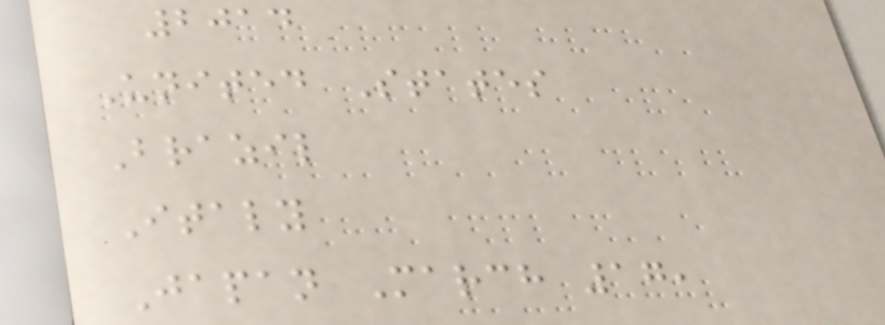2014
United States
Brazil
Italy
Japan March 17,
